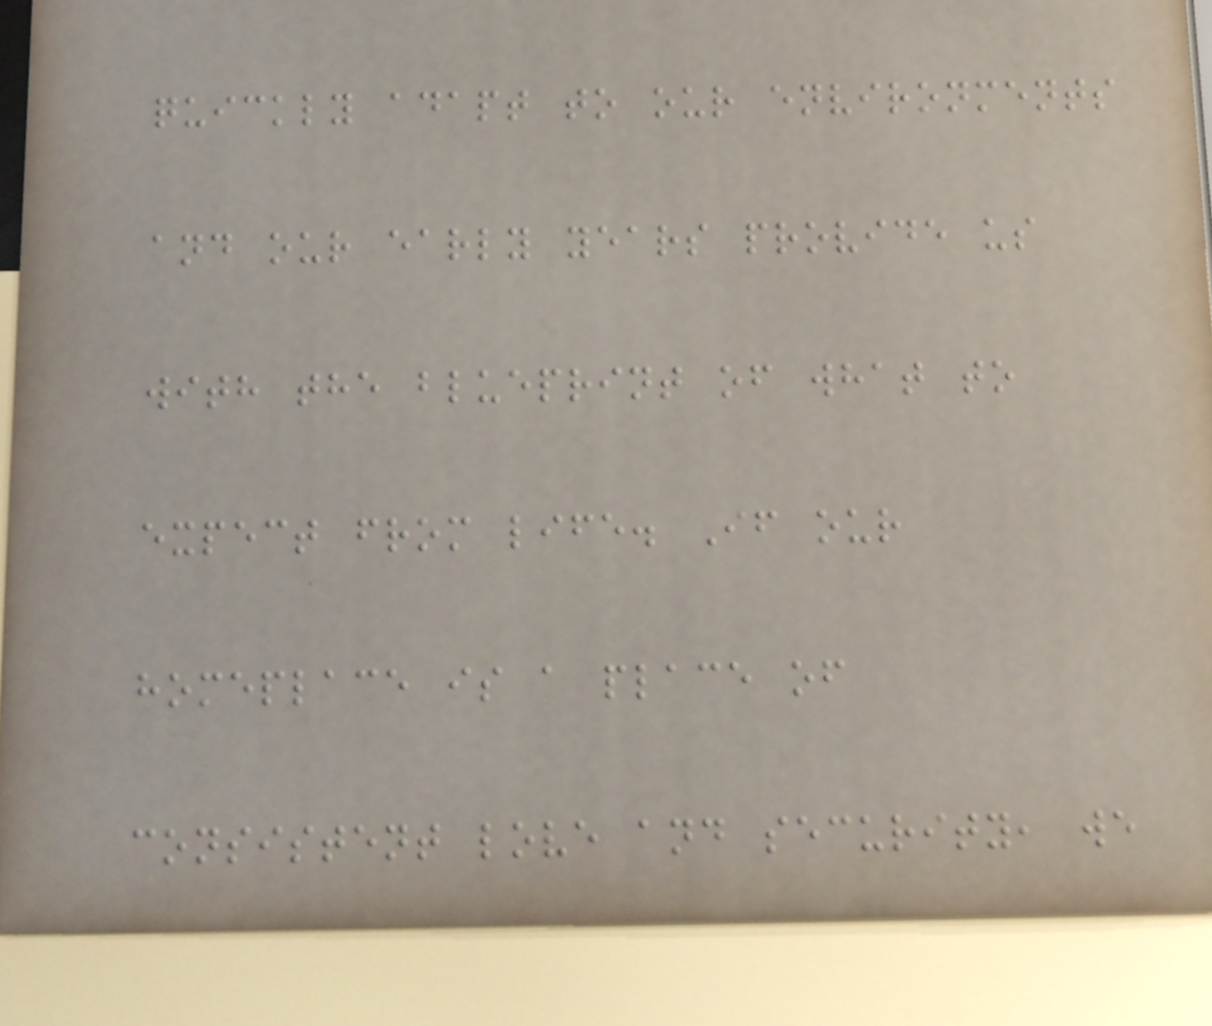quickly adapt to our environments
and our early years provide us
with the blueprint of what to
expect from life. If our
homeplace is a place of
consistent love and security, we
